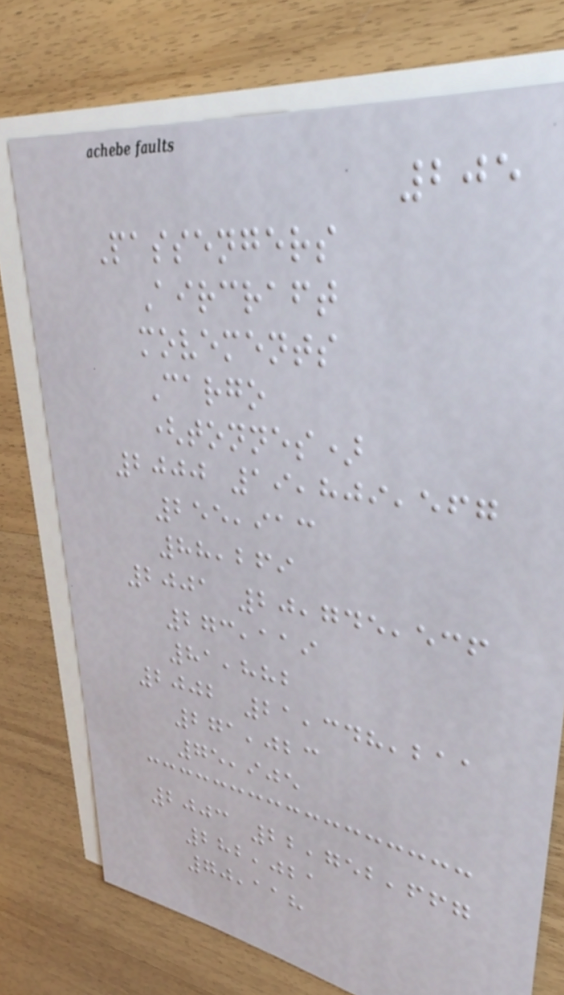205
Passengers
Aircraft
movements
Cargo
(tonnes)
2000 19,809,567
255,913
88,269
2001 20,745,536
273,119
81,882
2002 21,348,211
271,023
75,905
2003 22,752,667
282,021
70,118
